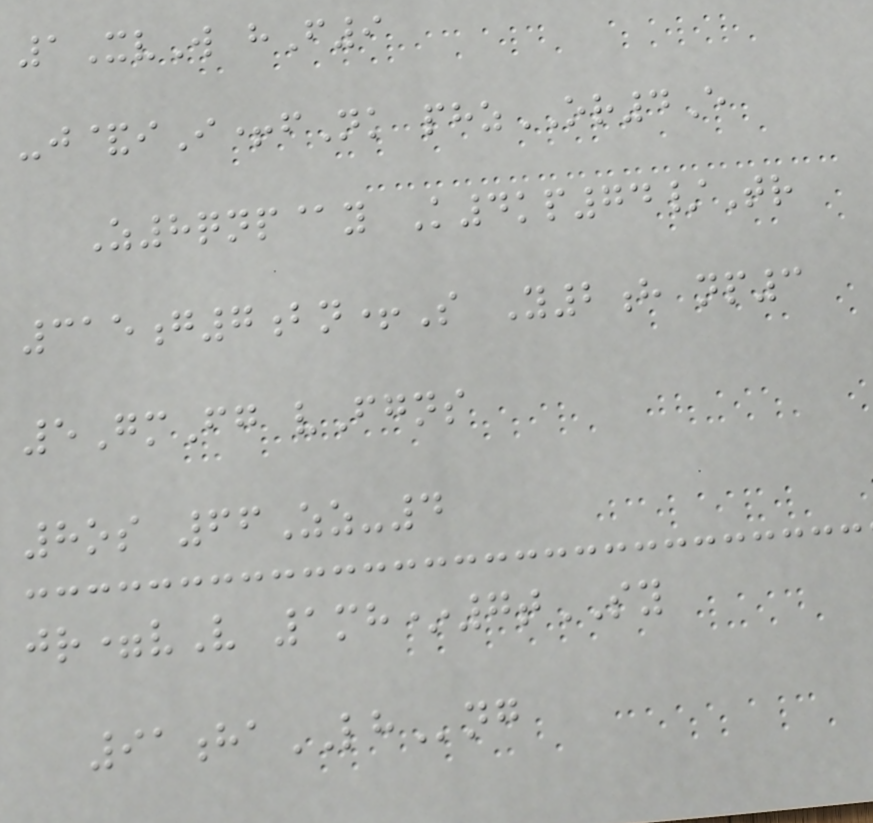1XvW hF9
-j&iI+fNk phzOR4E
Z8qnp@y K4kp74/Tr
315g7bn+S Y2h np3
5GmFg vFgns
8os 66Zz-4
jr=vV 1mh*7tSY
91haLHng
